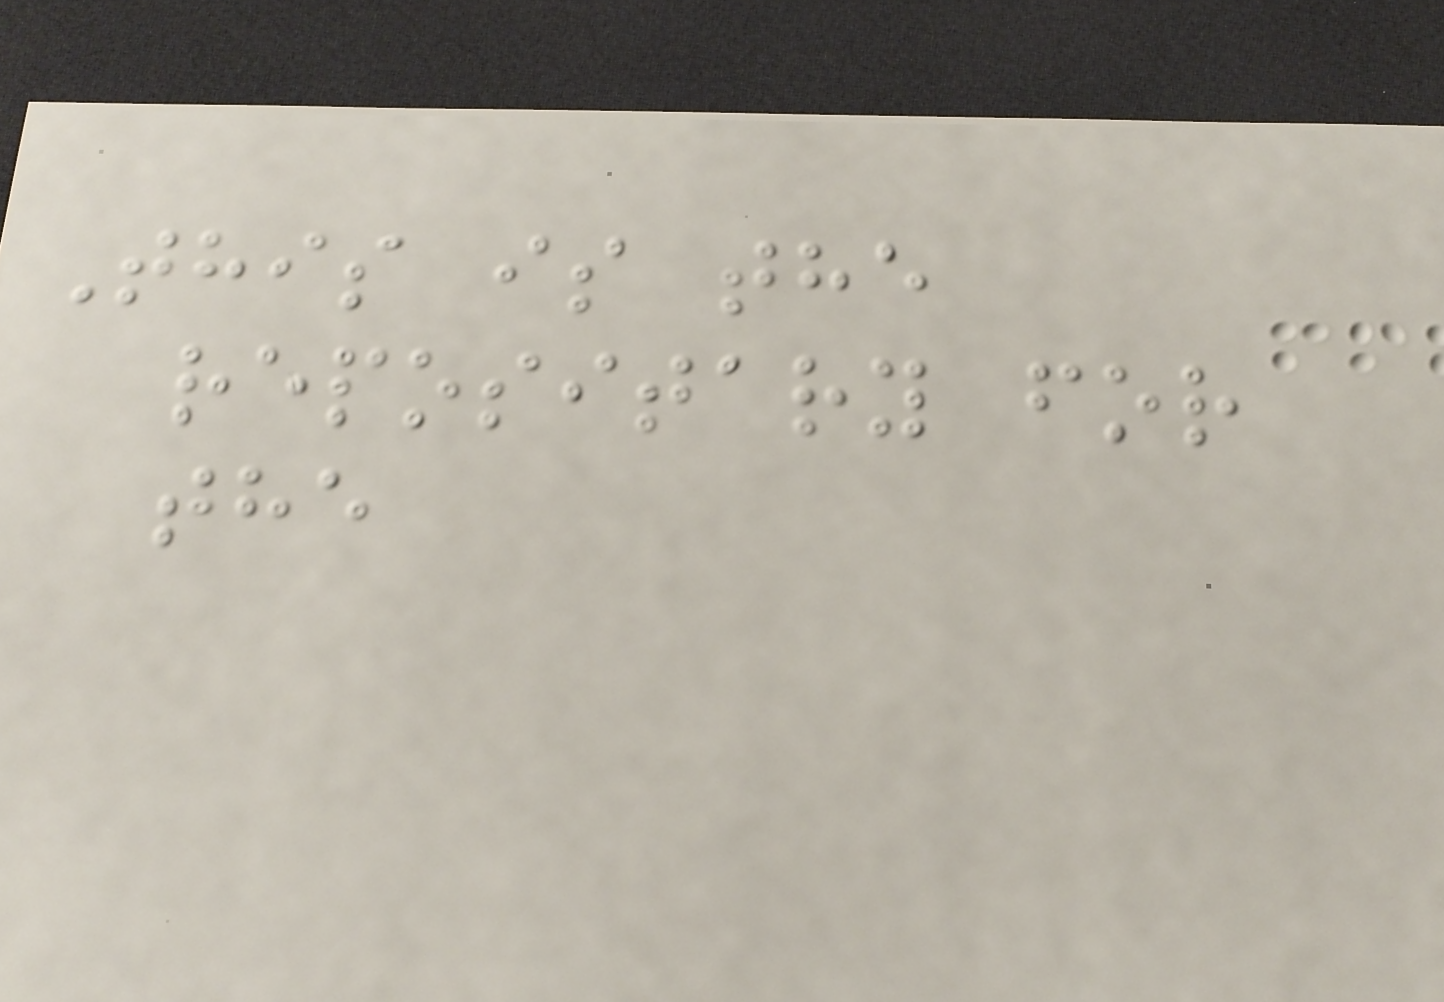This is the
repositary for
the
